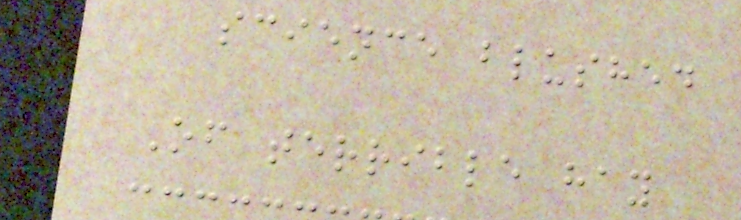science blushed
Of terrible hay
